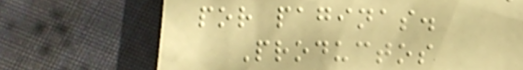por paginas.
Productos
